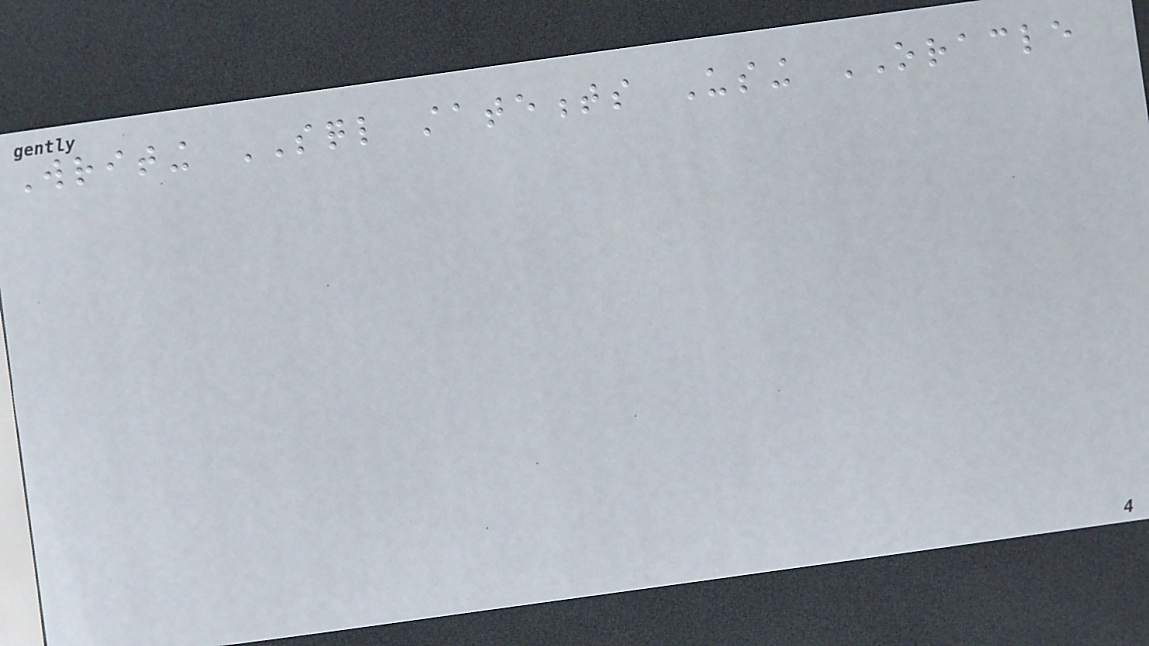Writing SQL statements Using ORACLE
